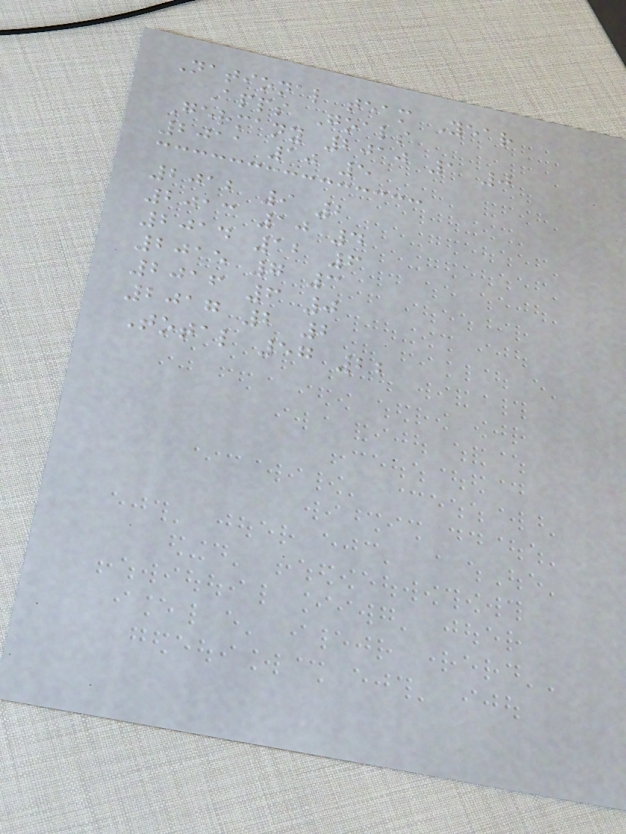National team Year
Apps Goals
Germany 2010 1 0
2011 10 5
2012 9 2
2013 10 4
2014 12 6
2015 7 3
2016 6 0
2017 2 2
Total 57 22
